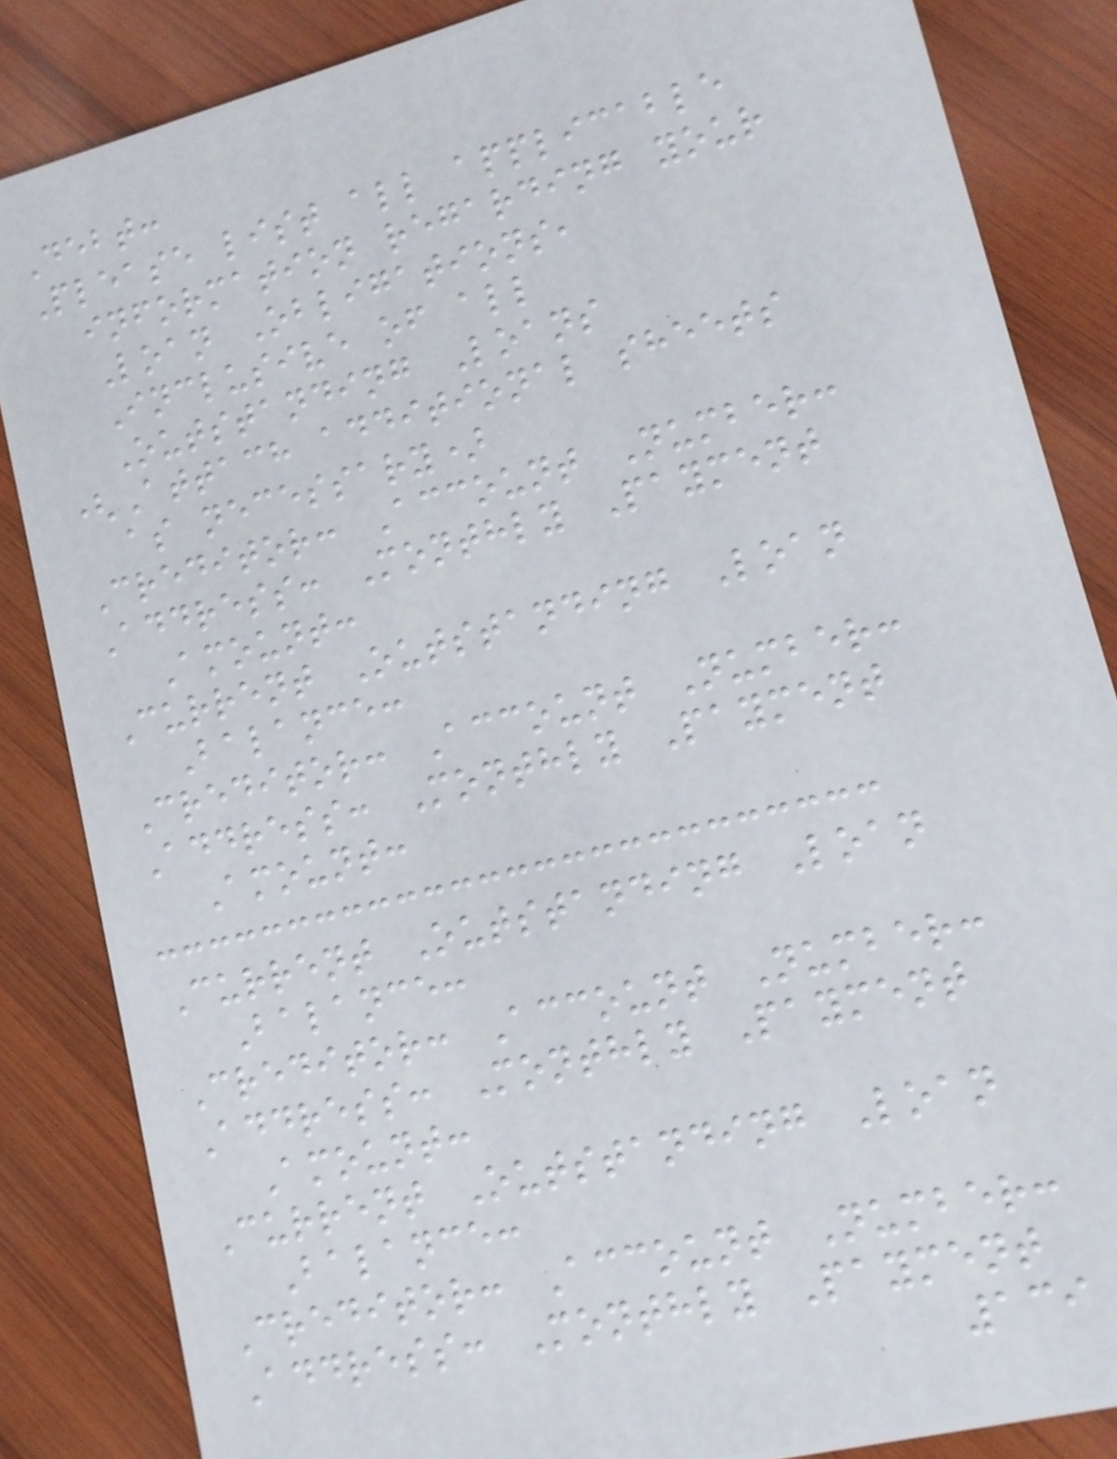Debt:
Please list all applicable
information regarding your
Loan Obligations,
Inclusive of all
Outstanding Loans
(Attach additional sheets
as necessary)
Creditor: Account Number:
Address: Monthly Payment
Amount:
Current Outstanding Loan
Balance:
Creditor: Account Number:
Address: Monthly Payment
Amount:
Current Outstanding Loan
Balance:
Creditor: Account Number:
Address: Monthly Payment
Amount:
Current Outstanding Loan
Balance:
Creditor: Account Number:
Address: Monthly Payment
139
